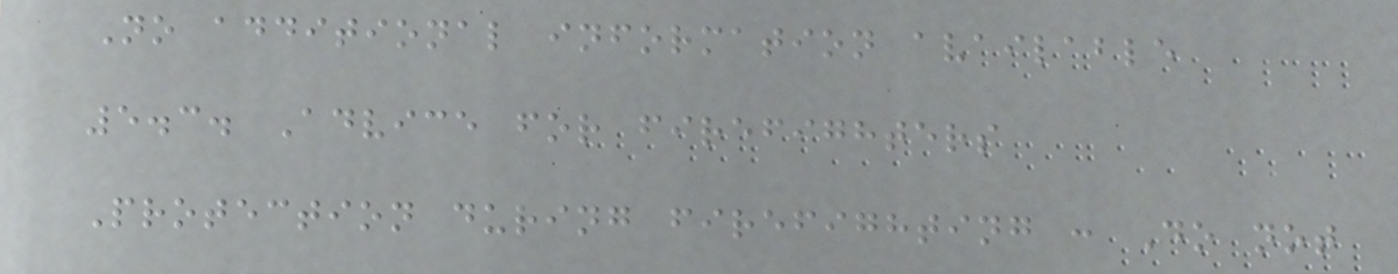No additional information available
5.3. Advice for firefighters
Protection during firefighting : Do not
